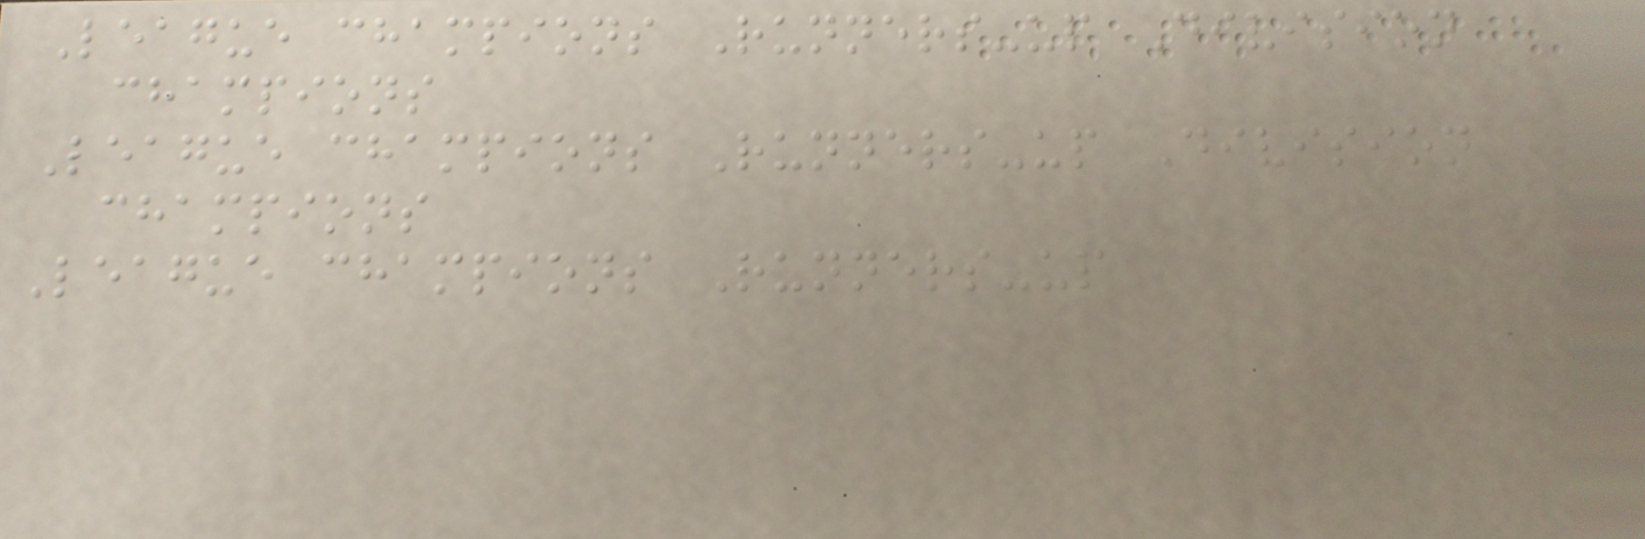League champions Runners-up Division
champions
League champions Runners-up Division
champions
League champions Runners-up
